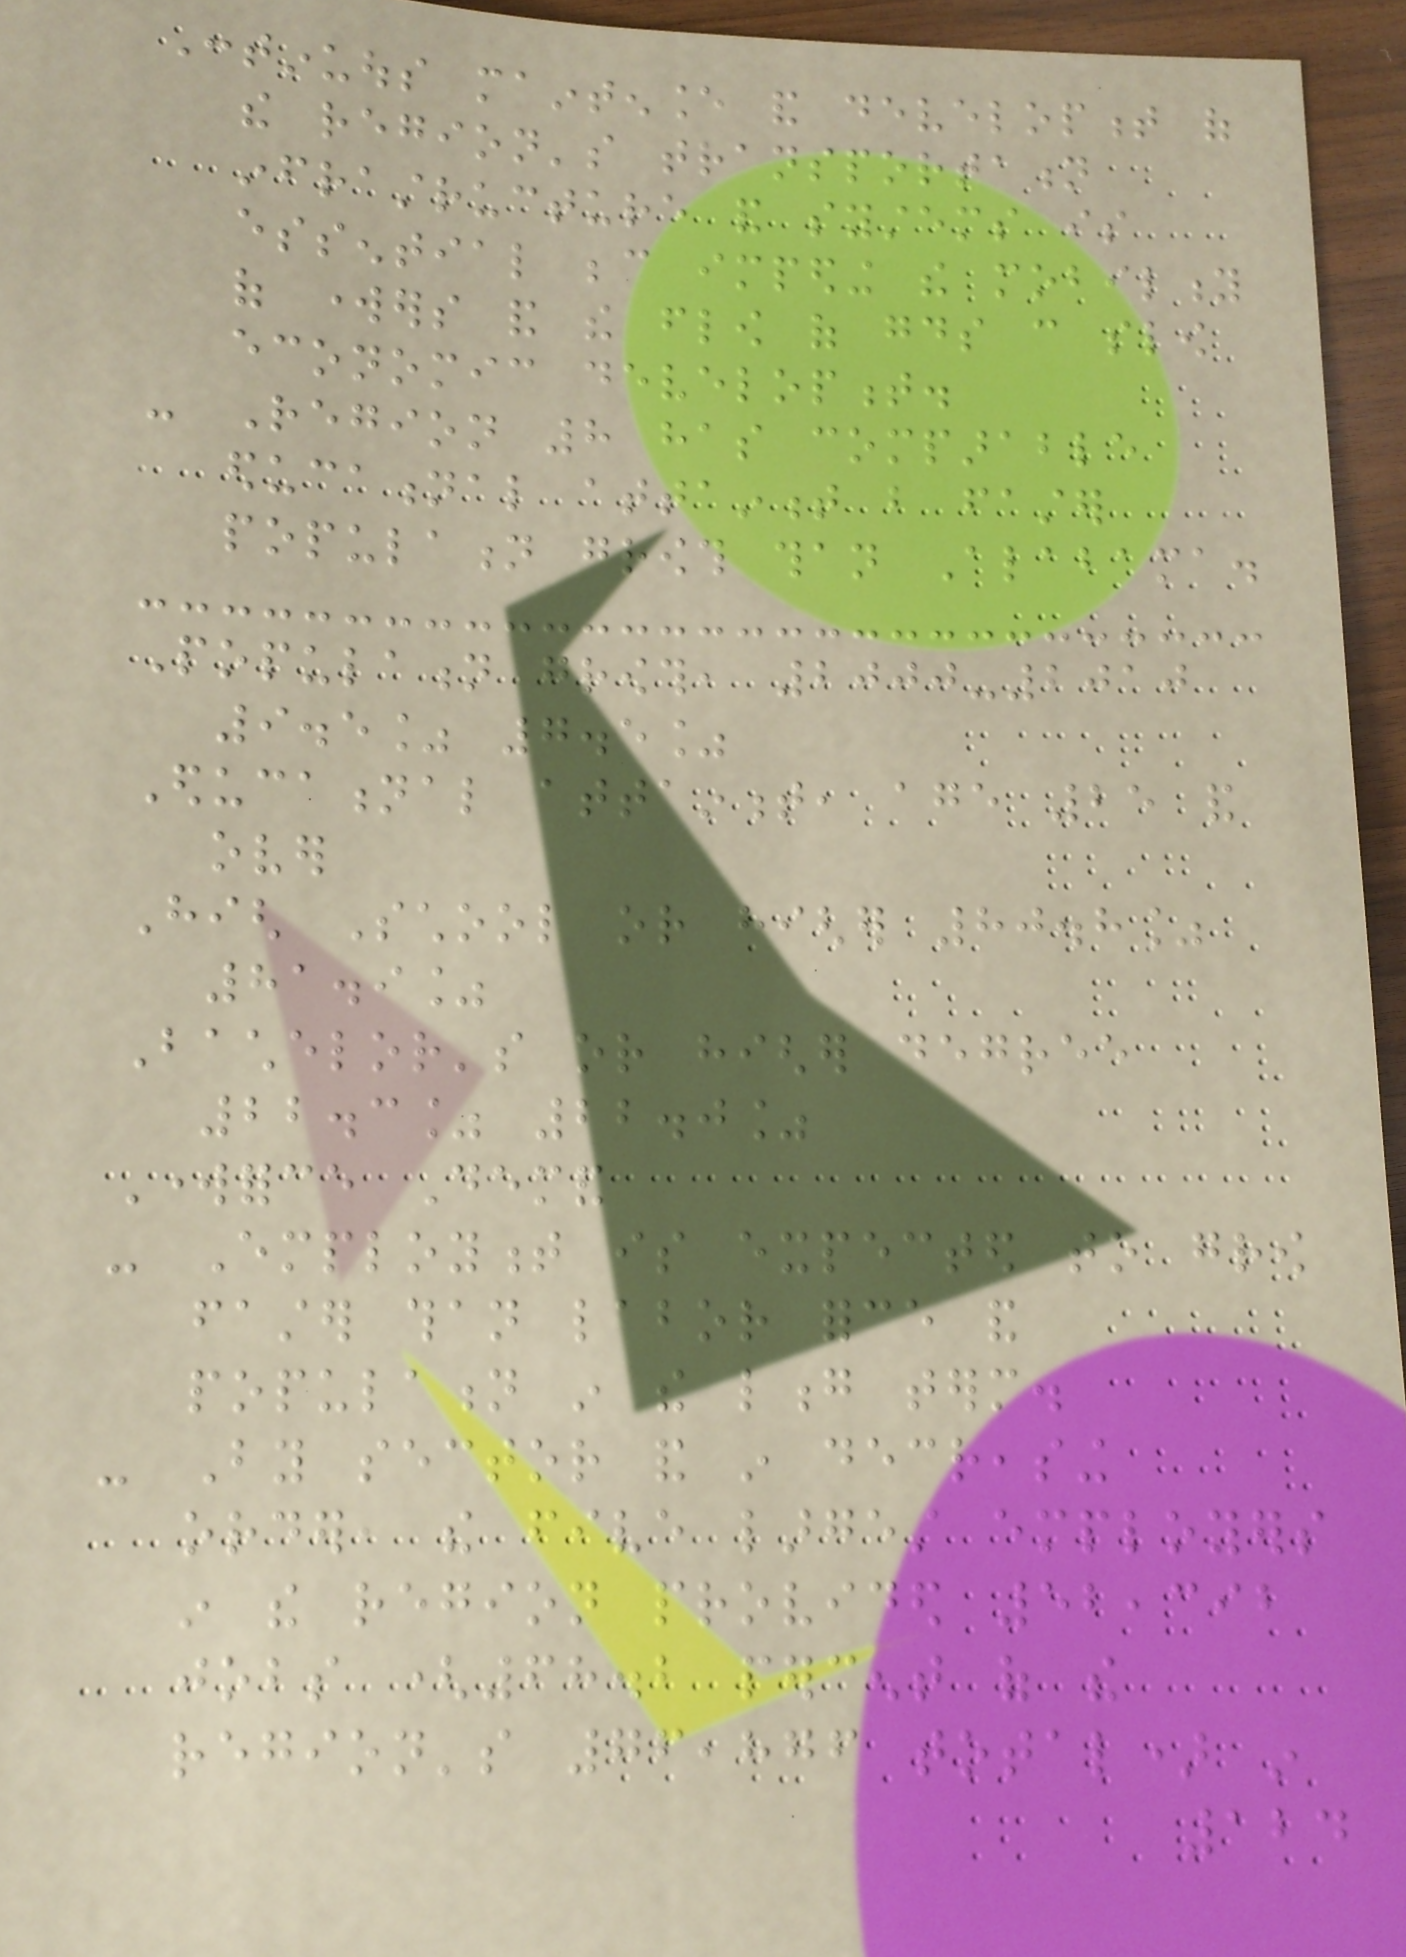Continuous maintenance and development of
the region's transportation
infrastructure and systems is
essential because impeding the mobility
of workers and the flow of goods can slow
economic development.
- Region 8 has comparable
educational attainment but faster
population growth than Alabama.
Population growth, 2000-2010
9.5% 7.5%
Educational attainment, age 25 and
over
High School or higher 80.8%
81.9%
Bachelor's or higher degree
22.3% 22.0%
Workforce Demand
- Employment is expected to grow
faster than labor force and
population in the long term.
- By sector and in decreasing
order, the five largest employers
in the region provided 52,392
jobs (68.2 percent of the
region's 76,876 total) in
124
